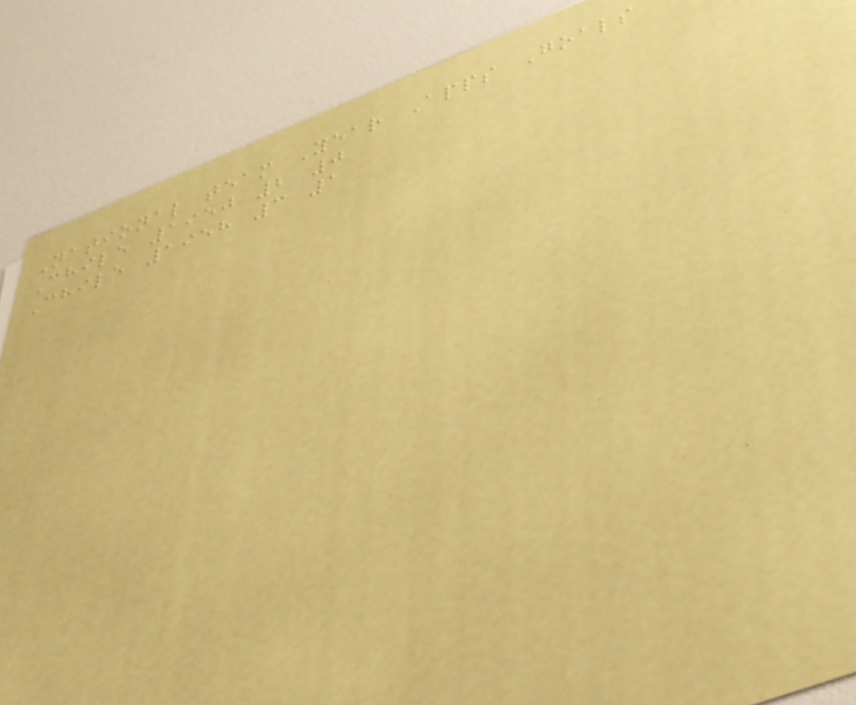National team Year Apps Goals
Chile 1950 2 0
Chile 1958 3 1
